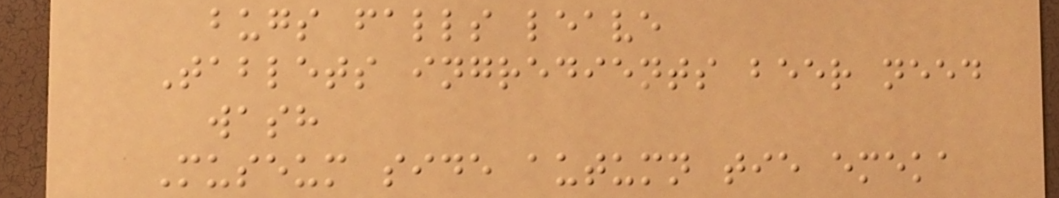bugs falls leave
Tablets ingredients beer need
wash
Museum side autumn tie emeka
